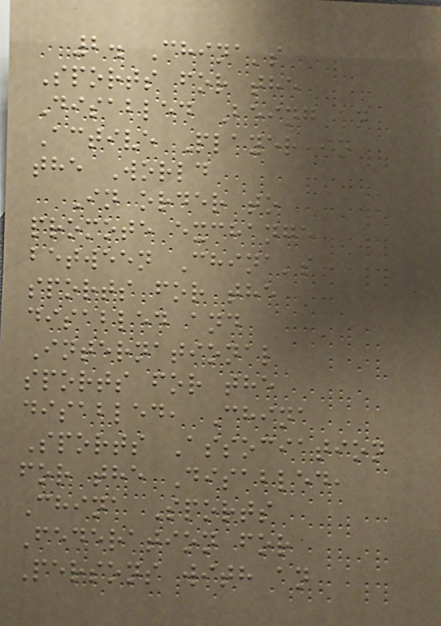2. China's
Sports for the
Disabled Being an
Active Player in
the World
In order to
promote exchange
between China's
sports for the
disabled and
International
sports for the
disabled, China
Sports Association
for the Disabled,
China Sports
Federation for
Persons with an
